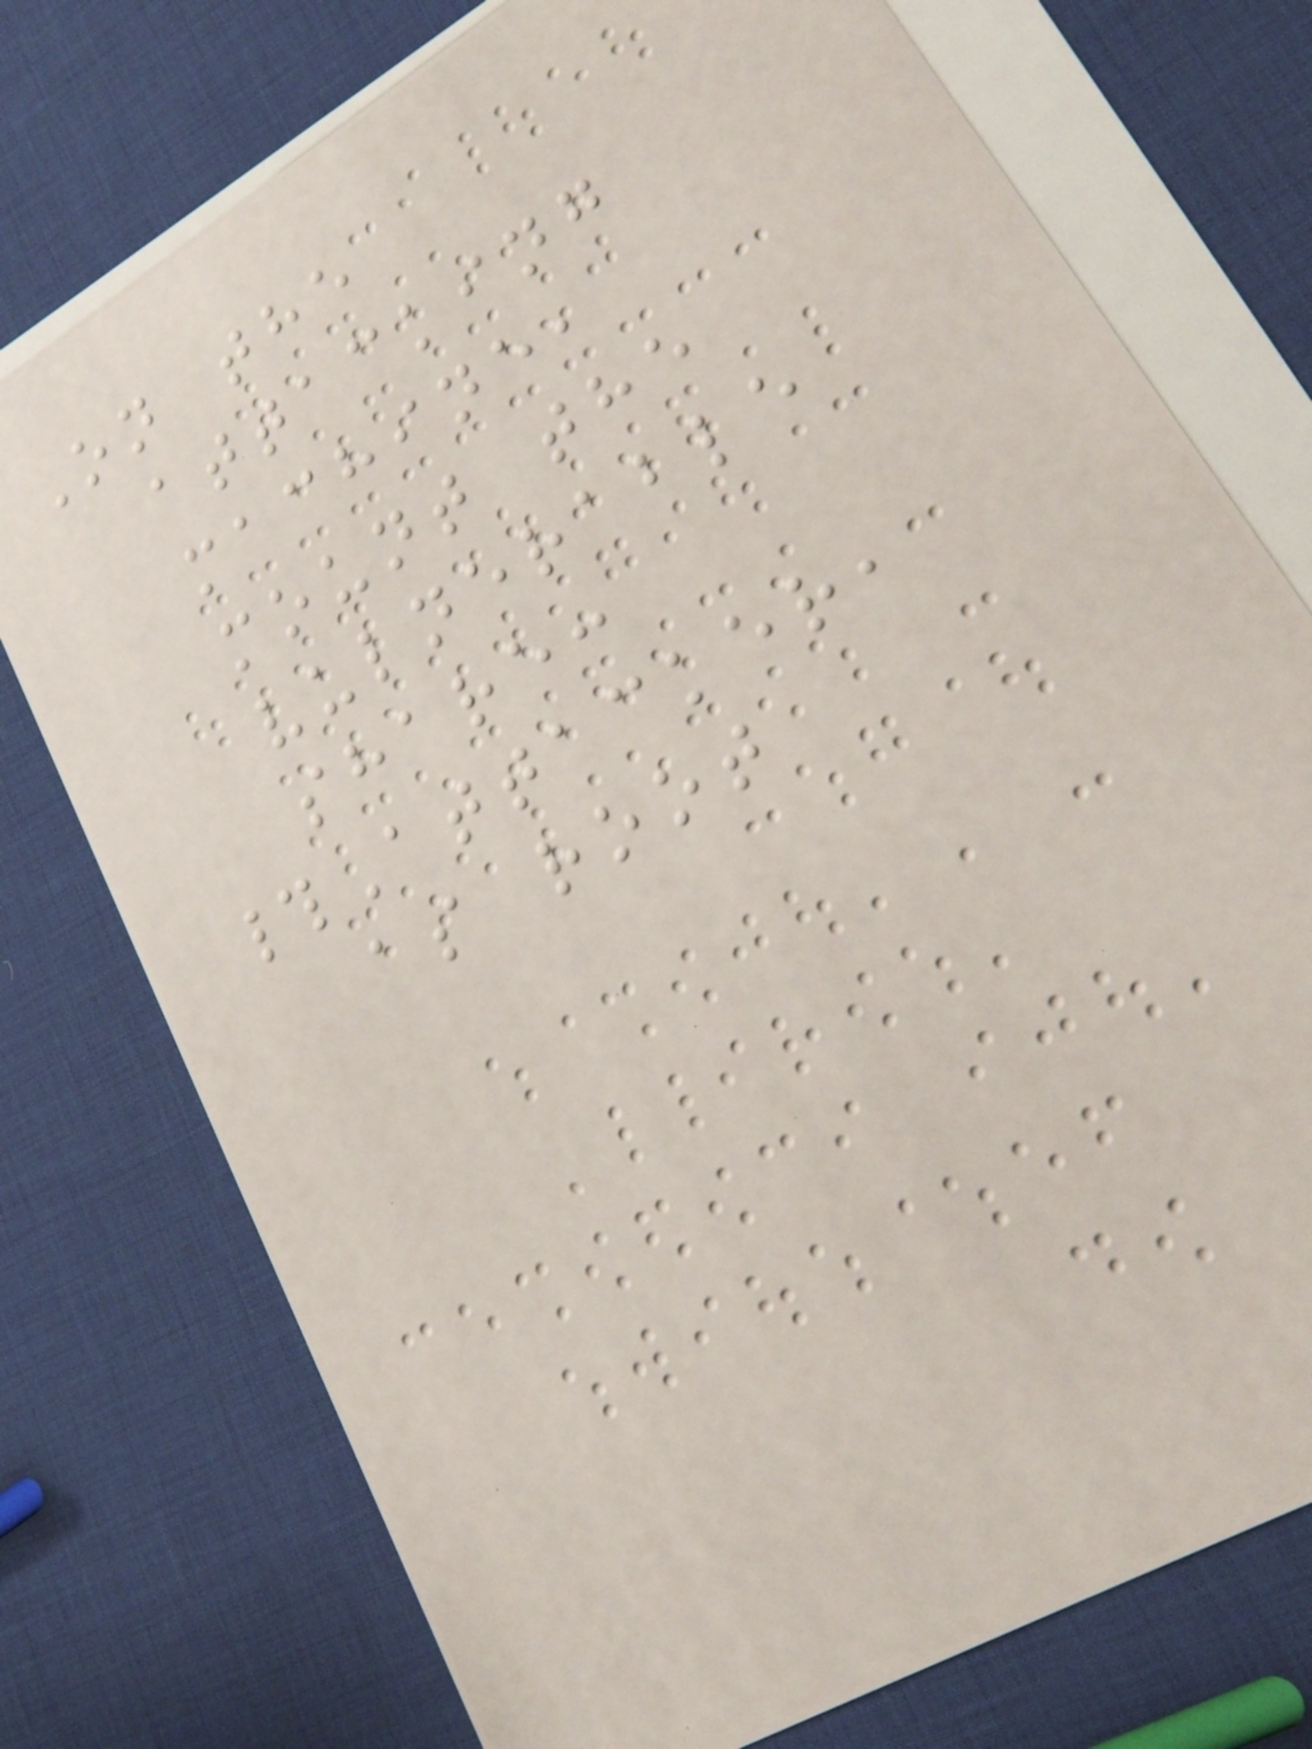On the
attacking
machine,
mount the
vulnerable
share:
#Attacker,
as root
